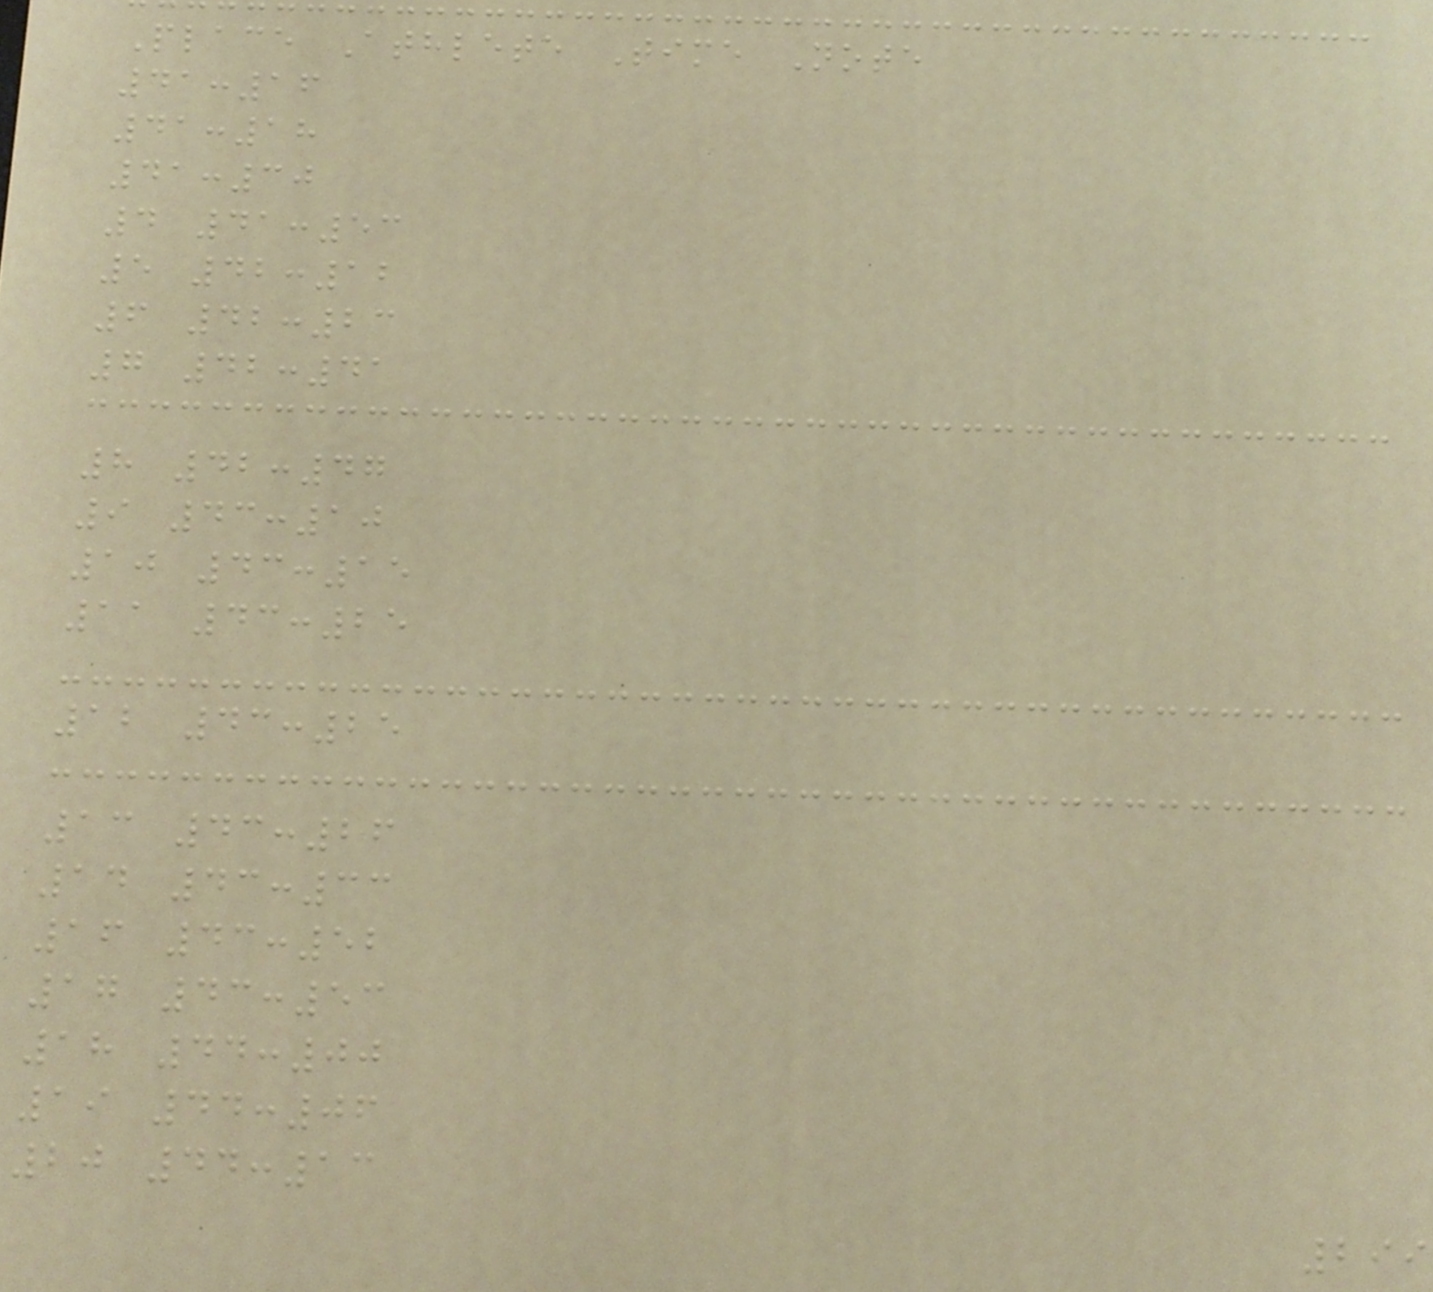Place Athlete Time Note
41:16
41:18
41:30
4 41:53
5 42:12
6 42:23
7 42:41
8 42:47
9 43:10
10 43:15
11 43:25
12 43:25
13 43:26
14 43:33
16 43:52
17 43:53
18 44:00
19 44:06
20 44:13
299
